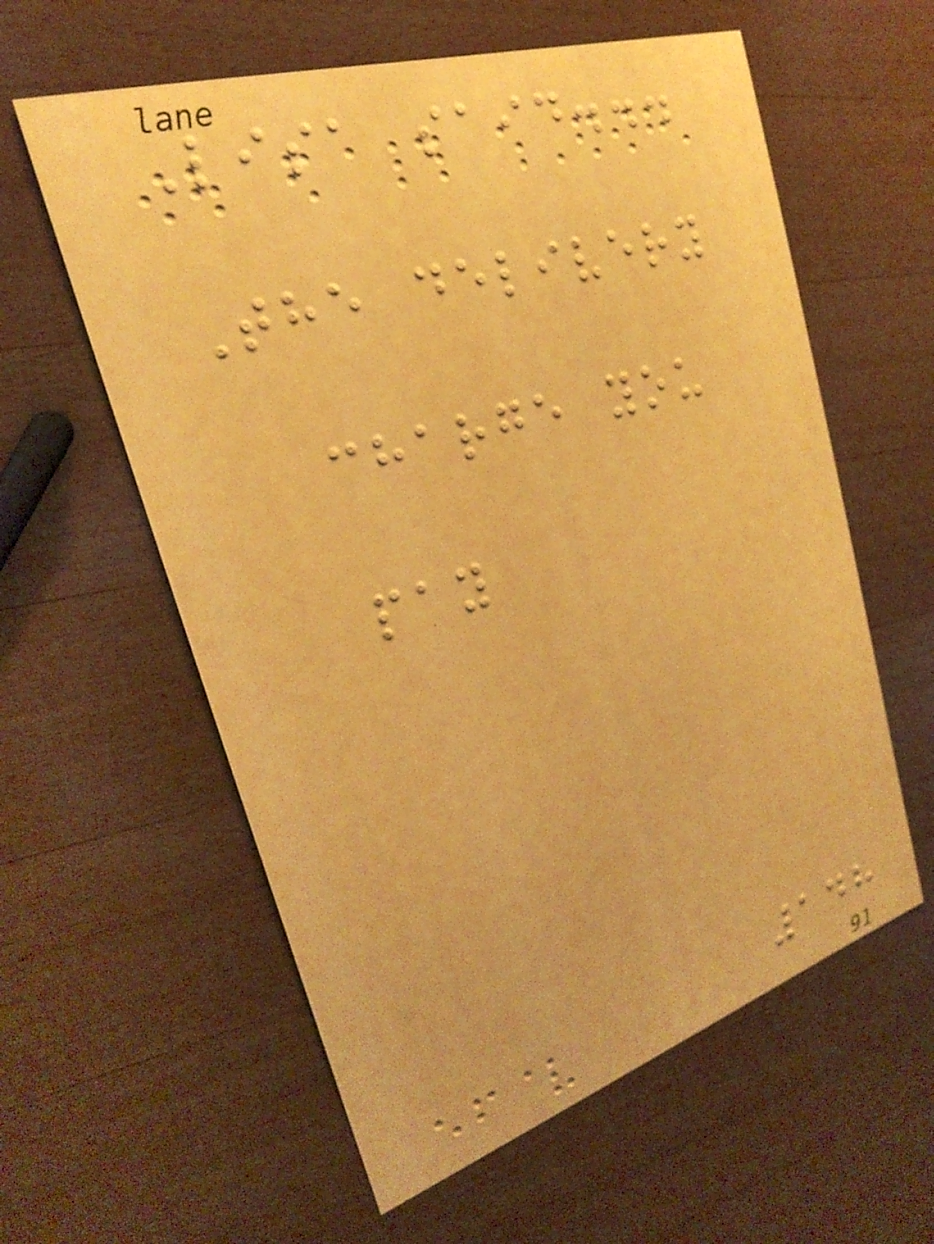Lisa said...
The delivery
charge you
pay
148
